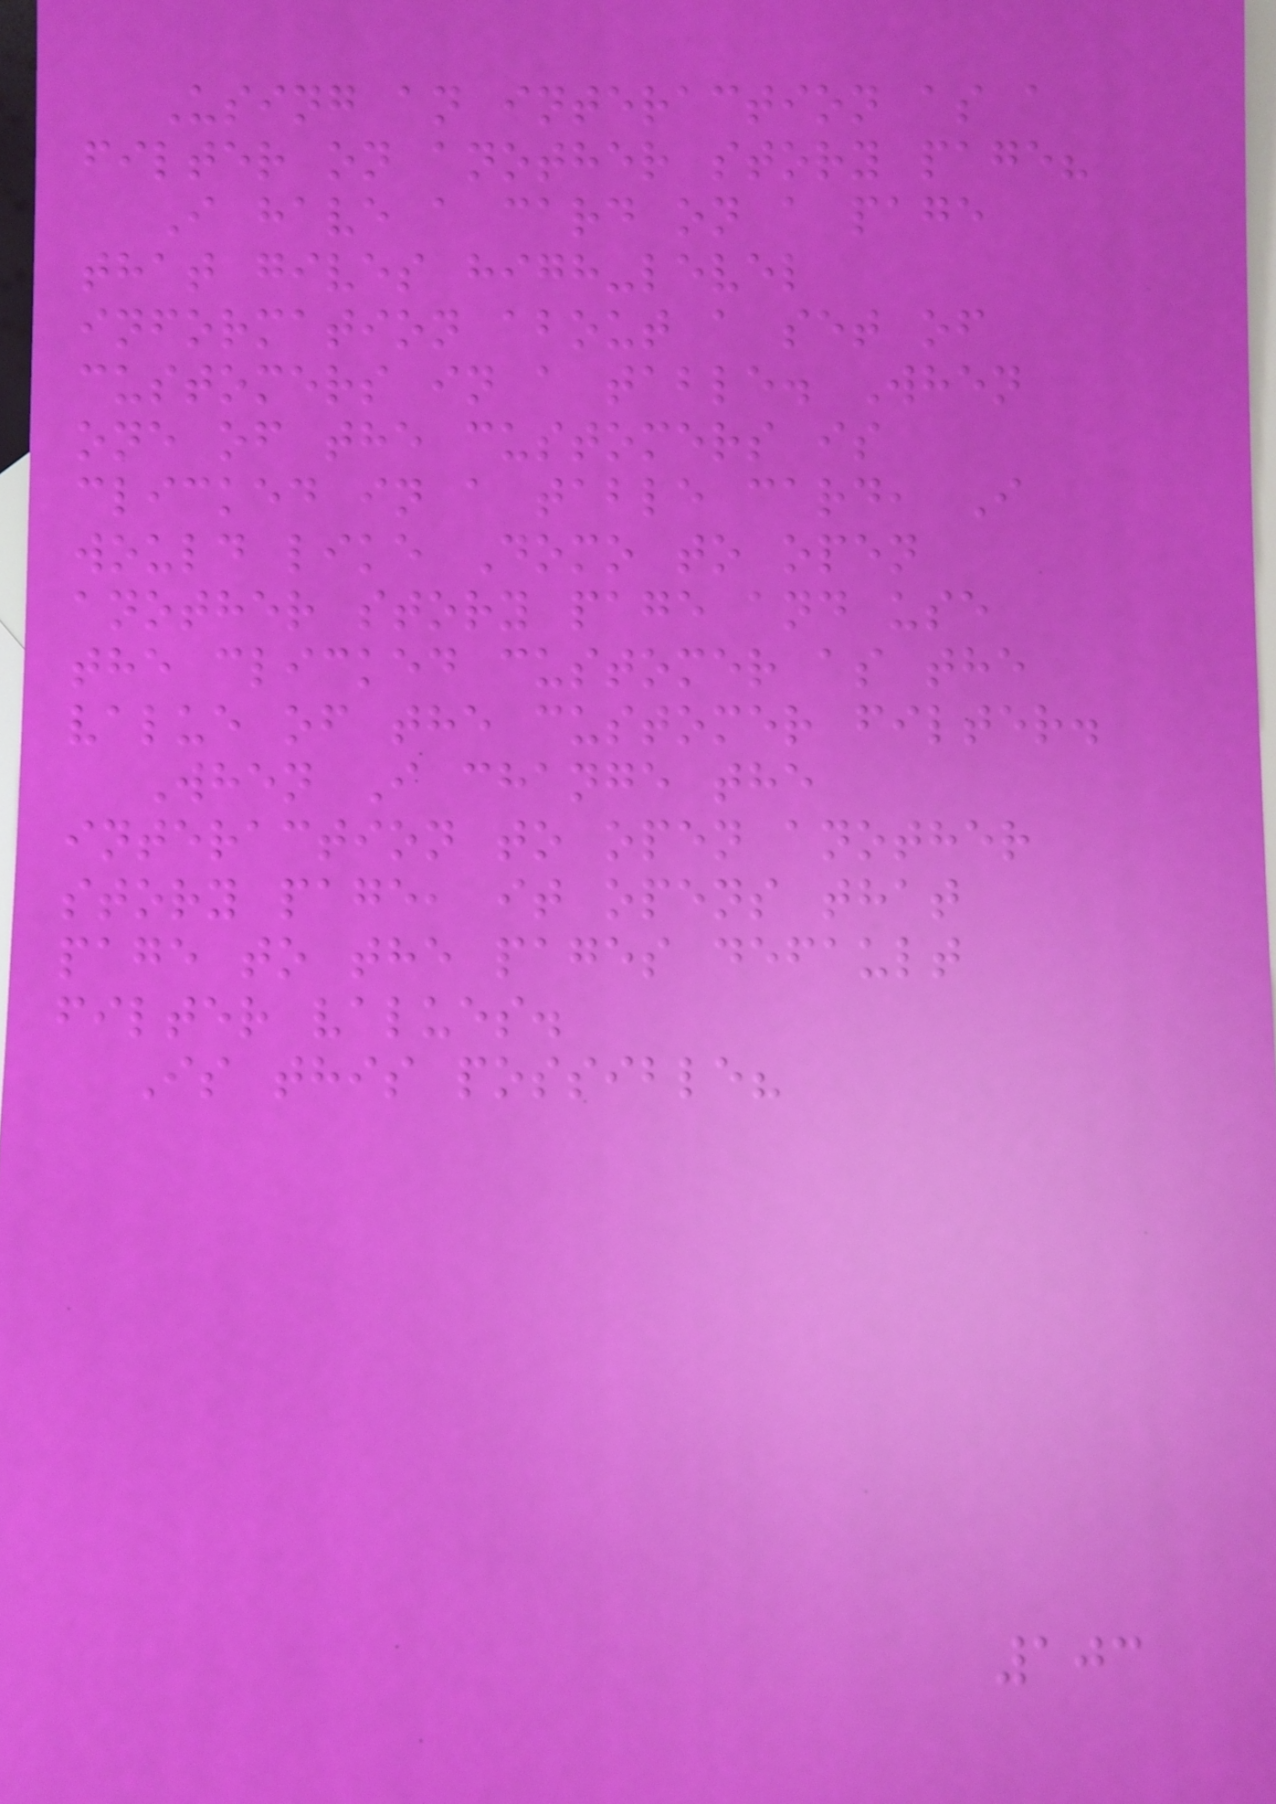Using an interaction as a
filter on another story page?
I have a card on a page
that gives high-level
information about a set of
customers in a table. When
one of the customers is
clicked in a table card, I
would like Domo to open
another story page and use
the clicked customer as the
value of the customer filter.
When I change the
interaction to open another
story page, it opens that
page to the pages default
filter values.
Is this possible?
103
